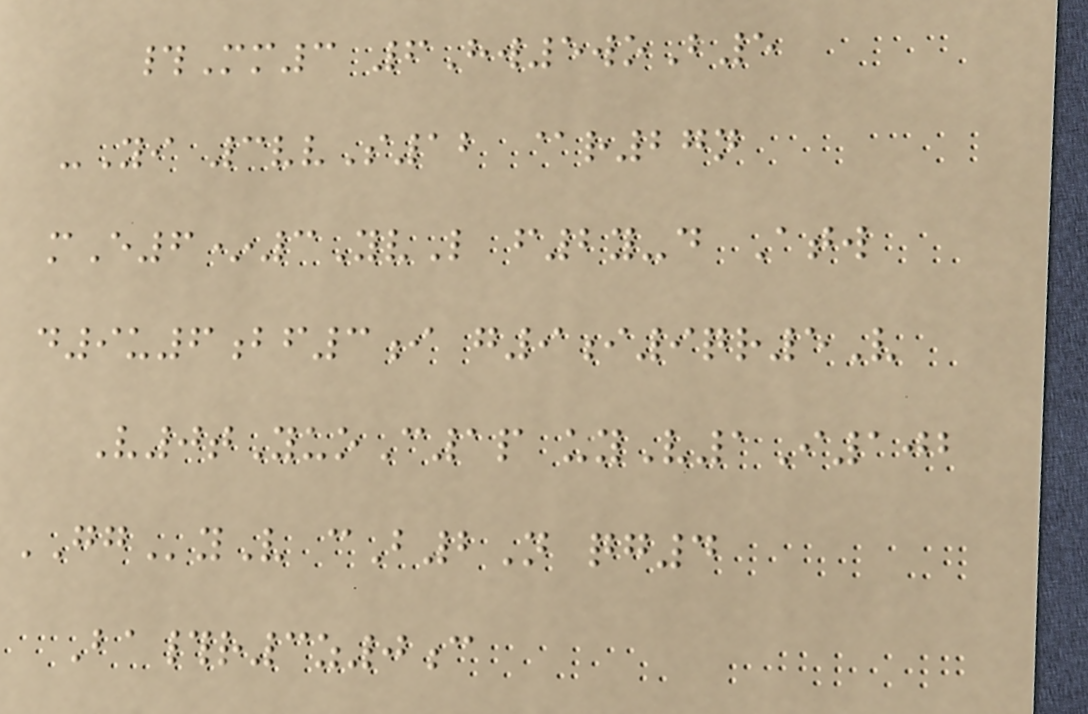#Mm3 6Hw5woB5
-Yi 3vvS12 @r27n
mE6*3YvL f2y-d Atw
d9u6bf3i g9i9qr5V
V0tYuoC1p uyV1I102
GGyV cB2N qg4
Ba#r3z0c
